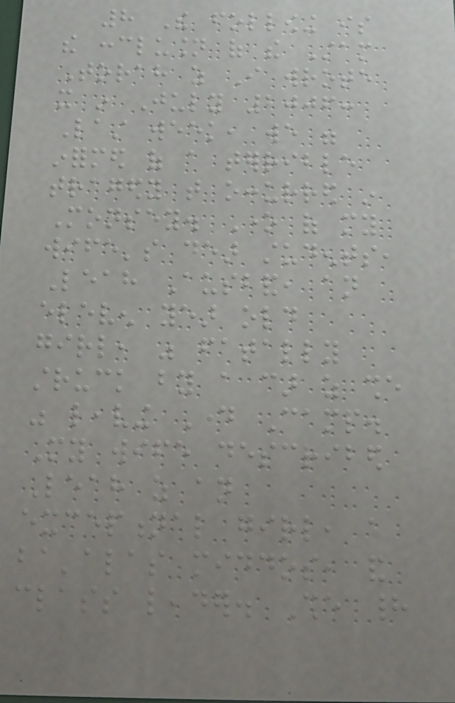8 The following is
the conclusion of the Stam
Torah as I wrote
it in July 2006:
Last week, we were
informed of a terrible
tragedy that occurred in
Monsey. One of my
wife's dear students,
Leah Ausband, an
eleven year old
girl, was fatally
struck by a car as she
was leaving Day Camp.
My wife described
Leah as an
exceptional girl, a
ba'alas middos, and
class leader. She had
